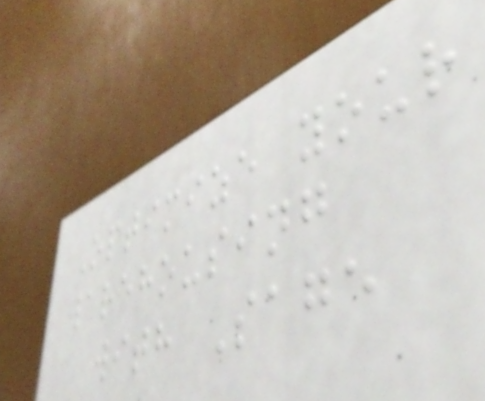Optimize your
warehousing
with Sage
